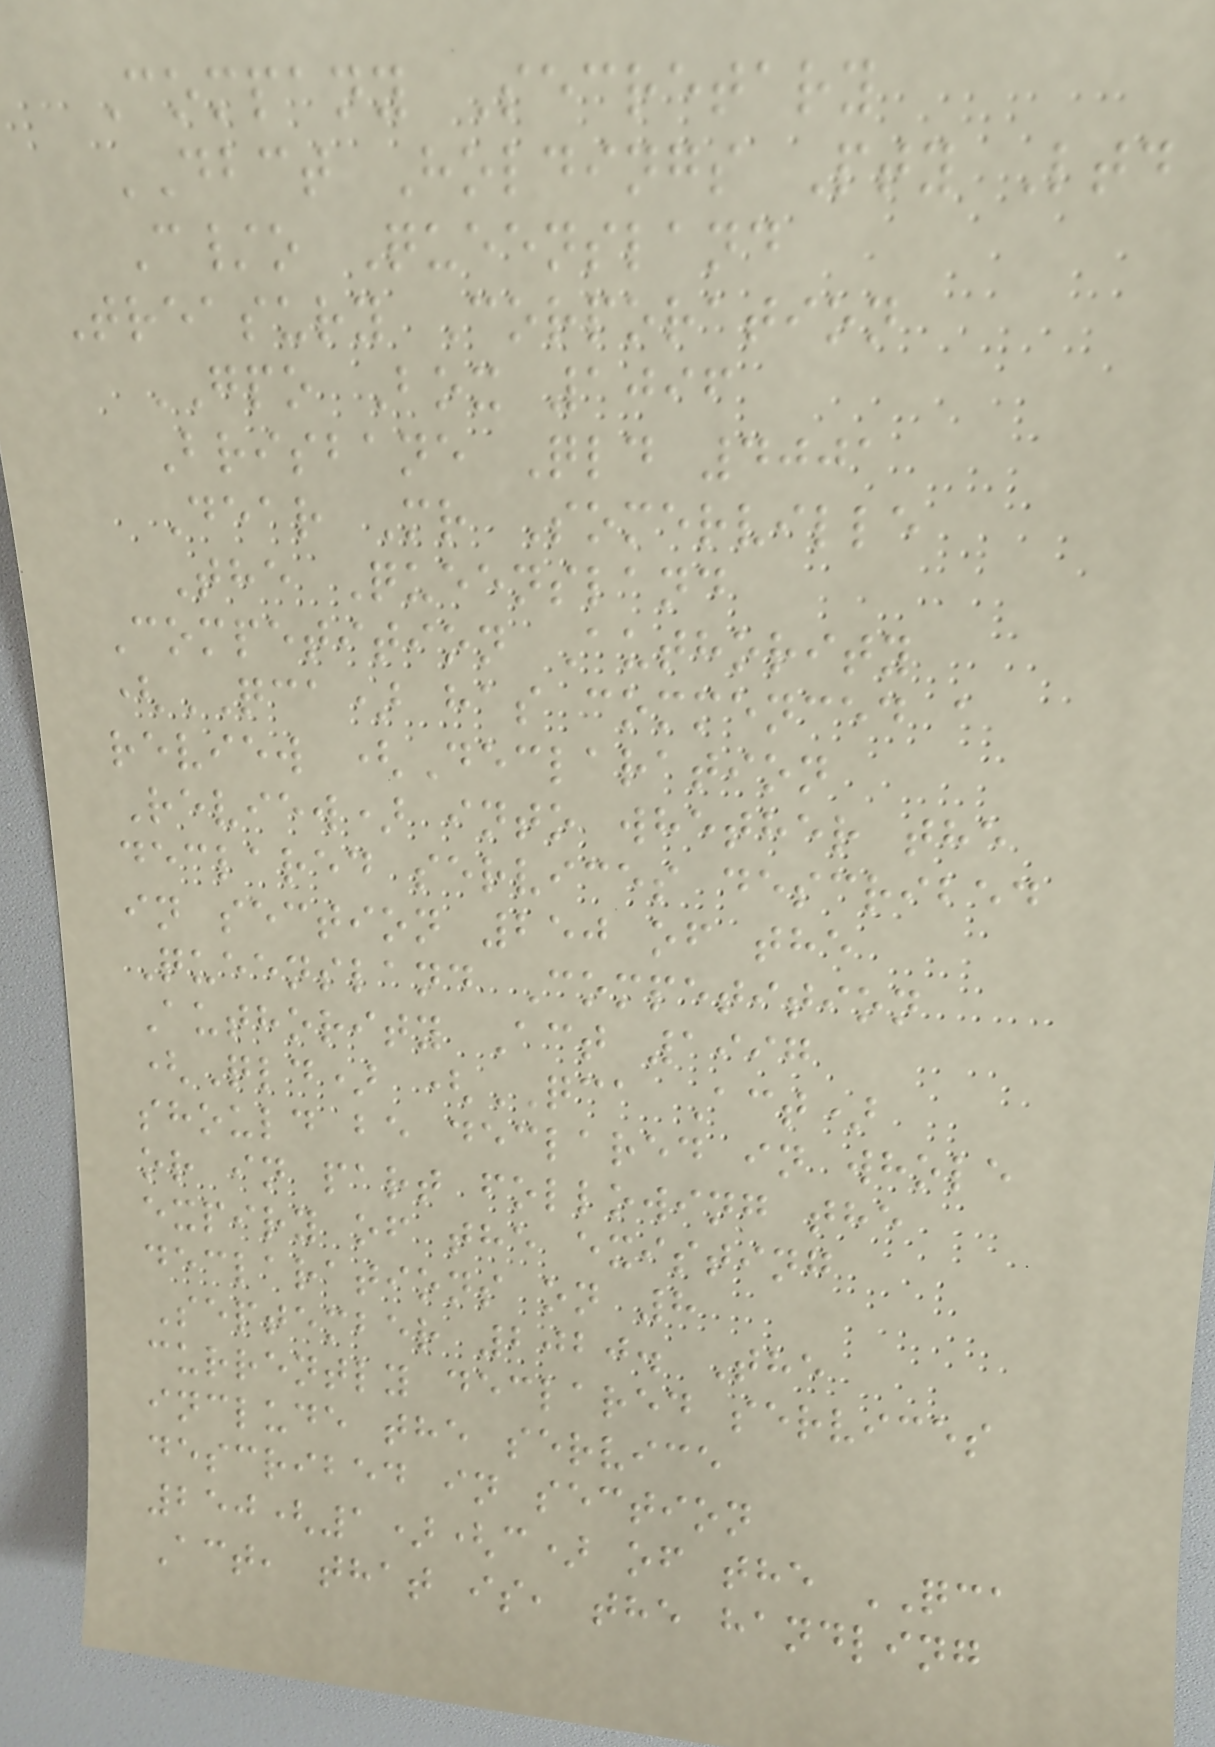Company Secretary
DBCT Holdings Pty Ltd
C/o Queensland
Treasury Corporation
GPO Box 1096
Brisbane Qld 4001
Dear Mr Somerville
The Queensland
Competition Authority
(QCA) has commenced a
review (Declaration
Review) into whether the
declared services described
in section 250 of the
Queensland Competition
Authority Act 1997
(Qld) (QCA Act)
should be declared in whole
or in part following the
expiry of the existing
declarations on 8
September 2020. The
currently declared services
include the service
described in section
250(1)(c) of the QCA
Act, that is, the handling
